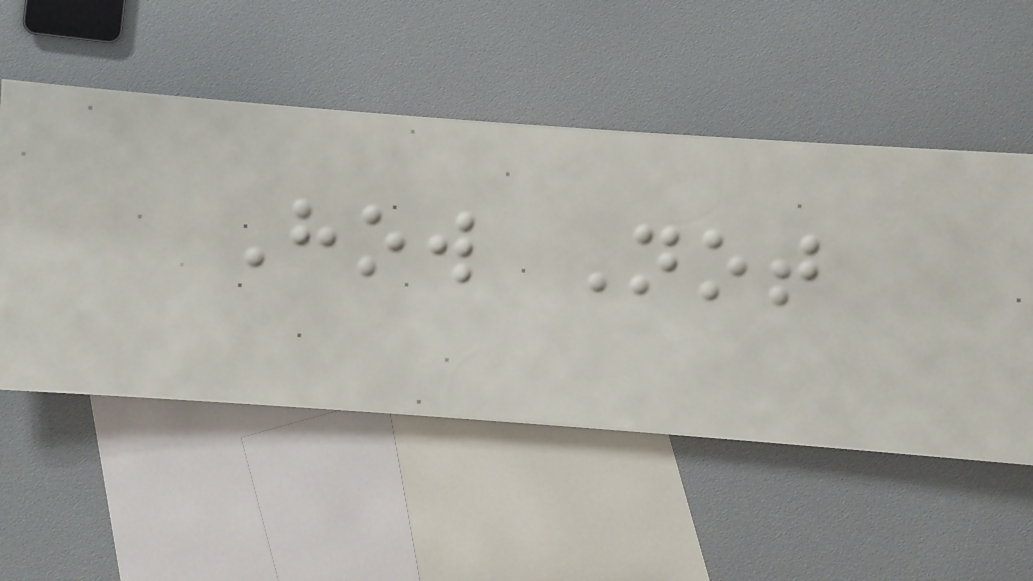How Not
